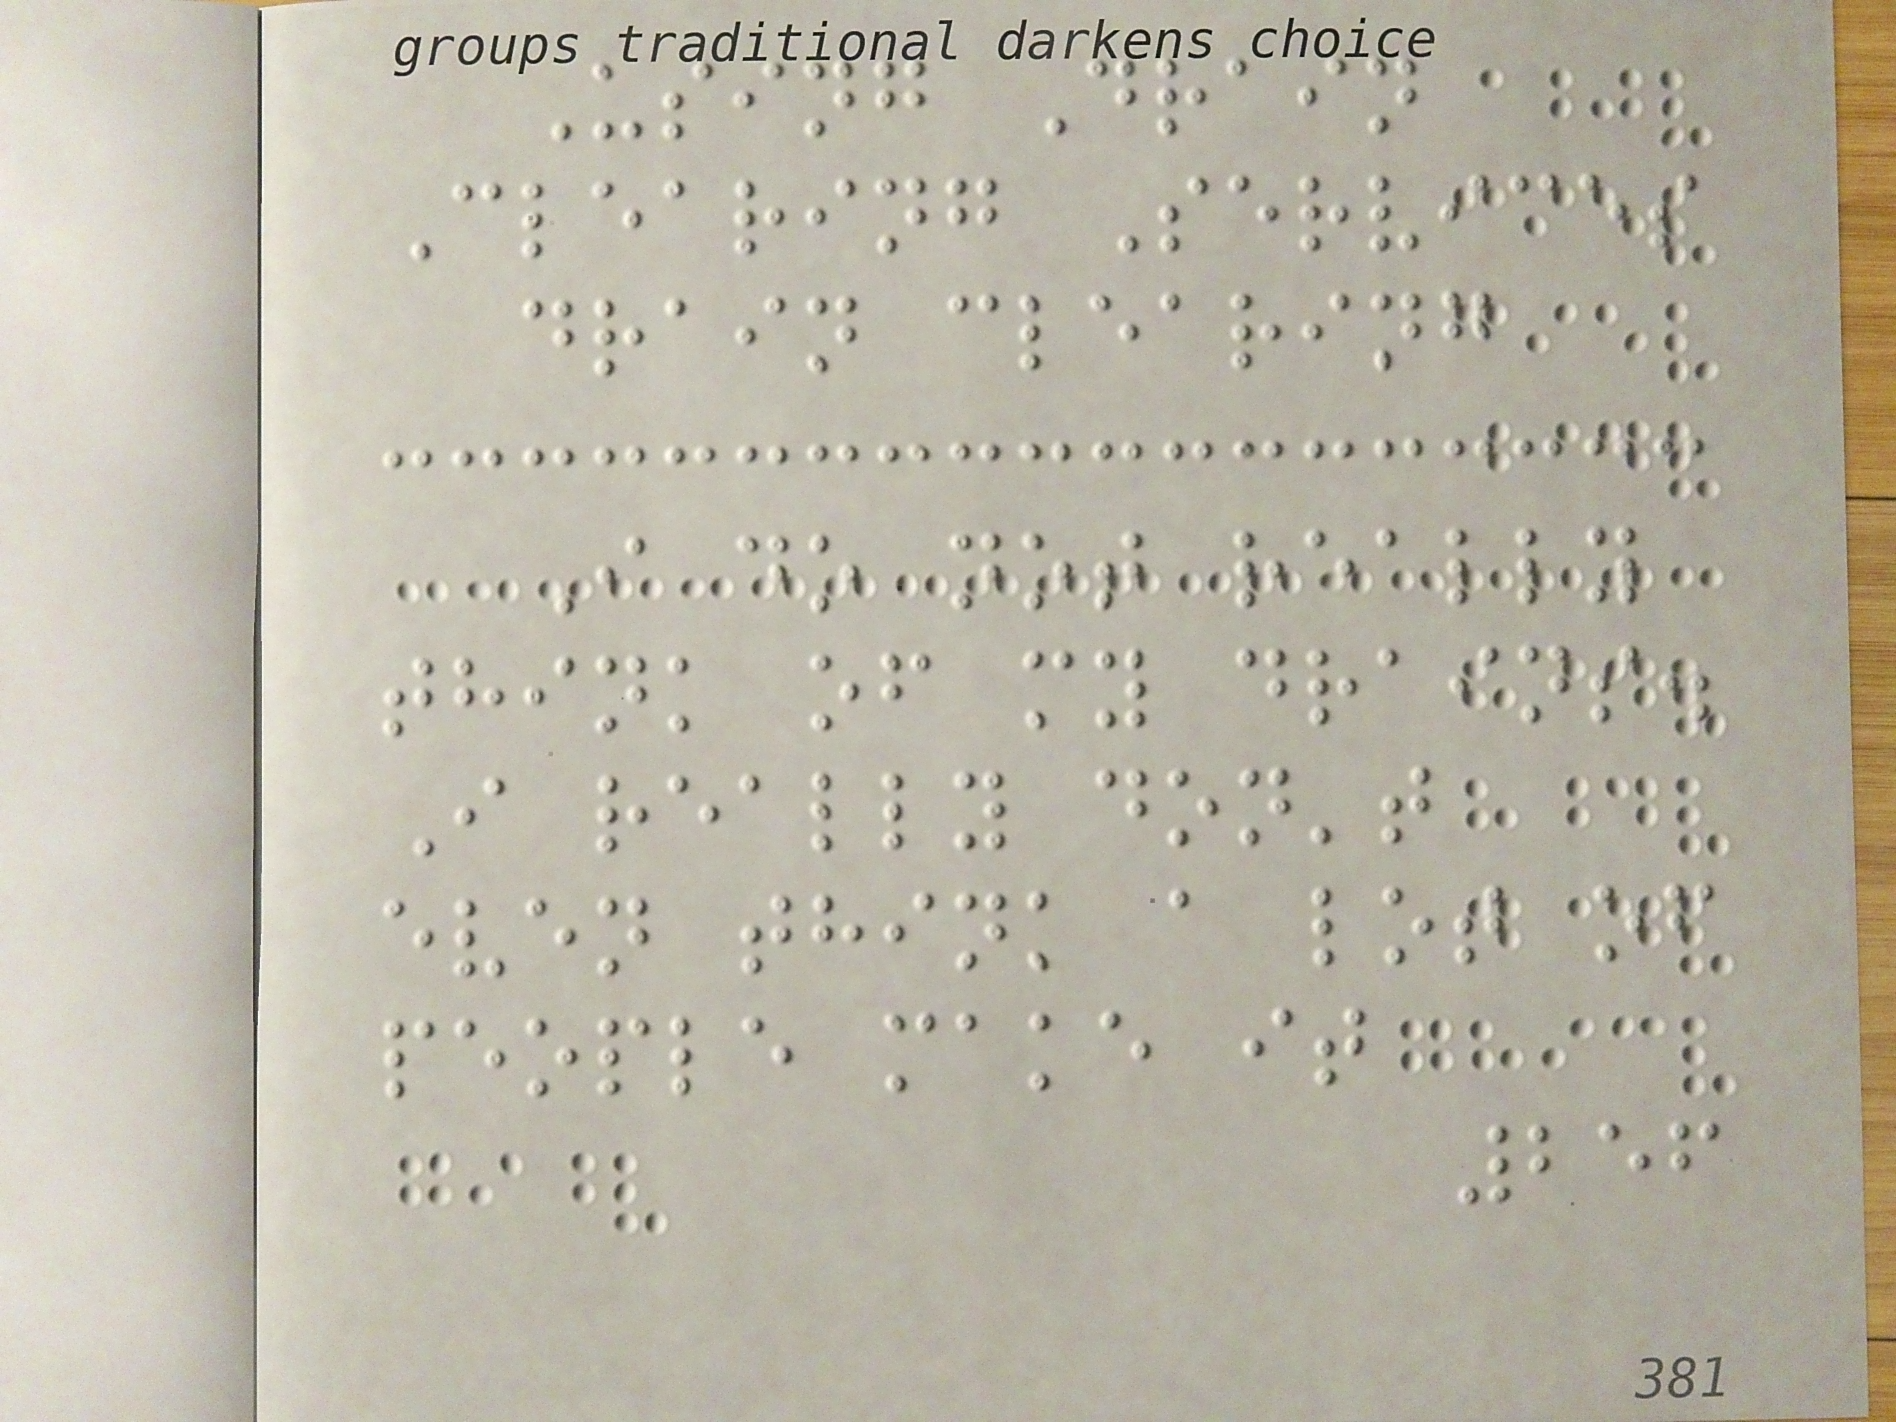Using Drain
Clearing Services
drain clearing
I do not really
think of my drains.
I really don't
even think a lot of
people make it
256
